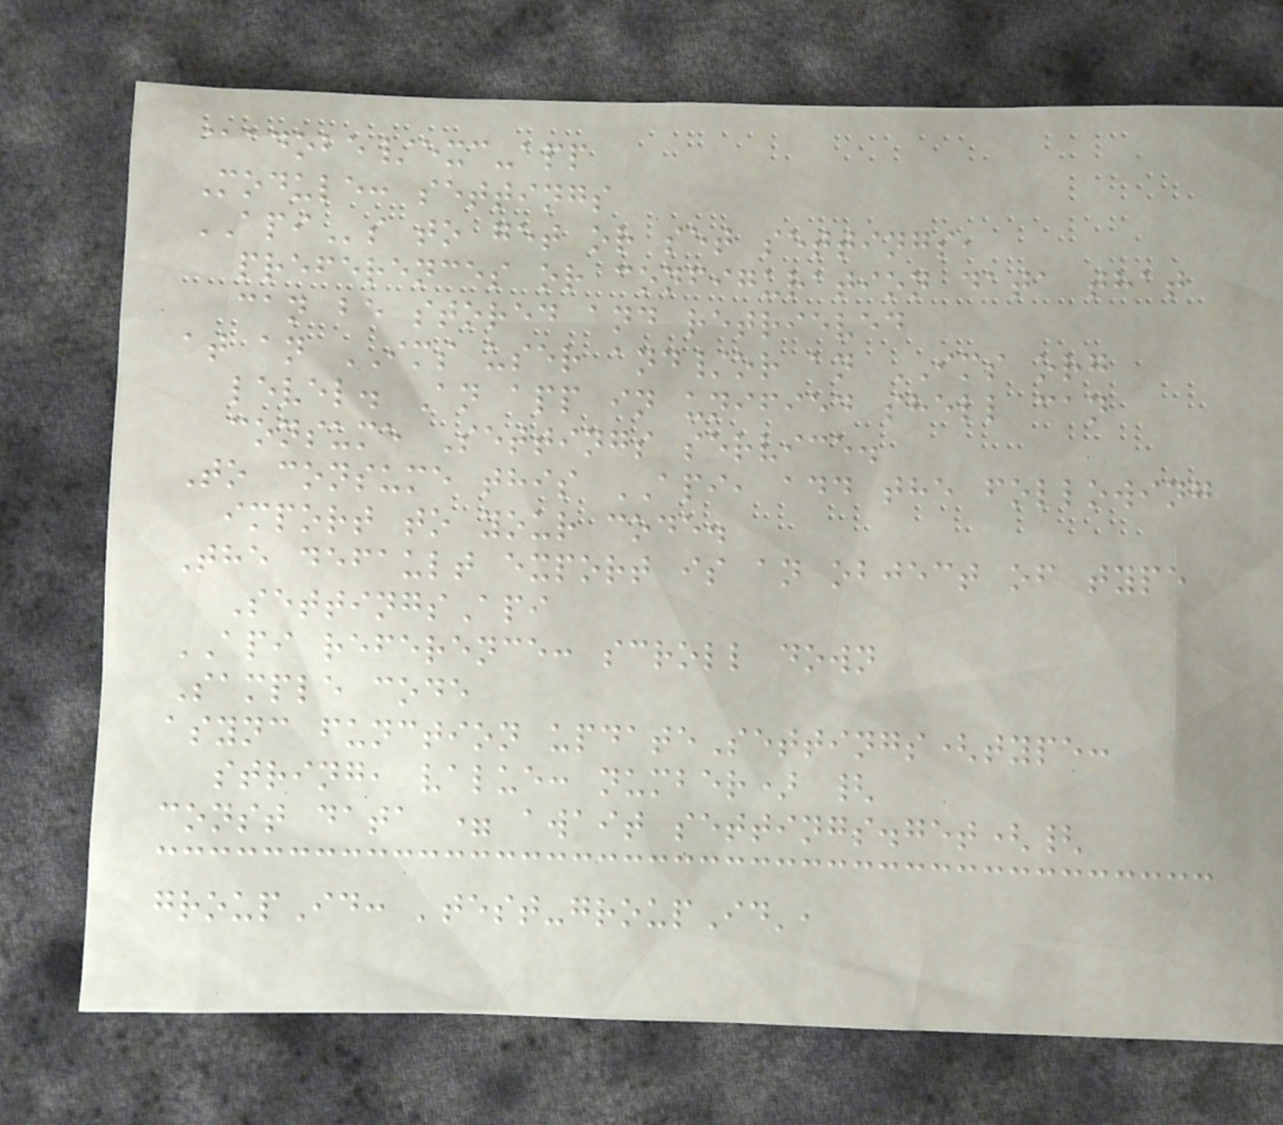@adobe/exc-app
Module: settings
APIs to get or set settings,
preferences or configuration data that
can be stored and retrieved
at an IMS user and/or an IMS org
level. An app in unified shell can
consume Settings service.
To consume this API, add the following
import to your code.
The default export is an object of type
SettingsApi
API reference: scroll down
Sample code
async function updateSettings(type:
string, value: number) {
const data = await settings.get({
groupId: 'test-groupId',
